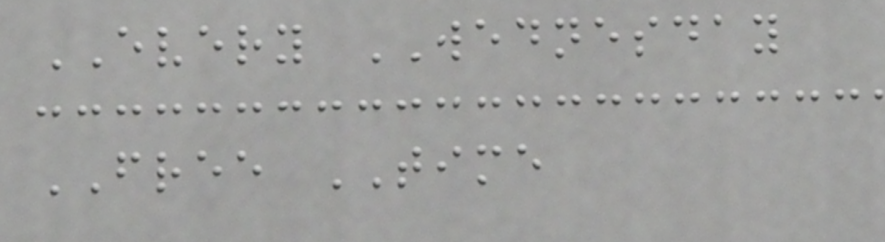EVERY WEDNESDAY
FREE TIME
